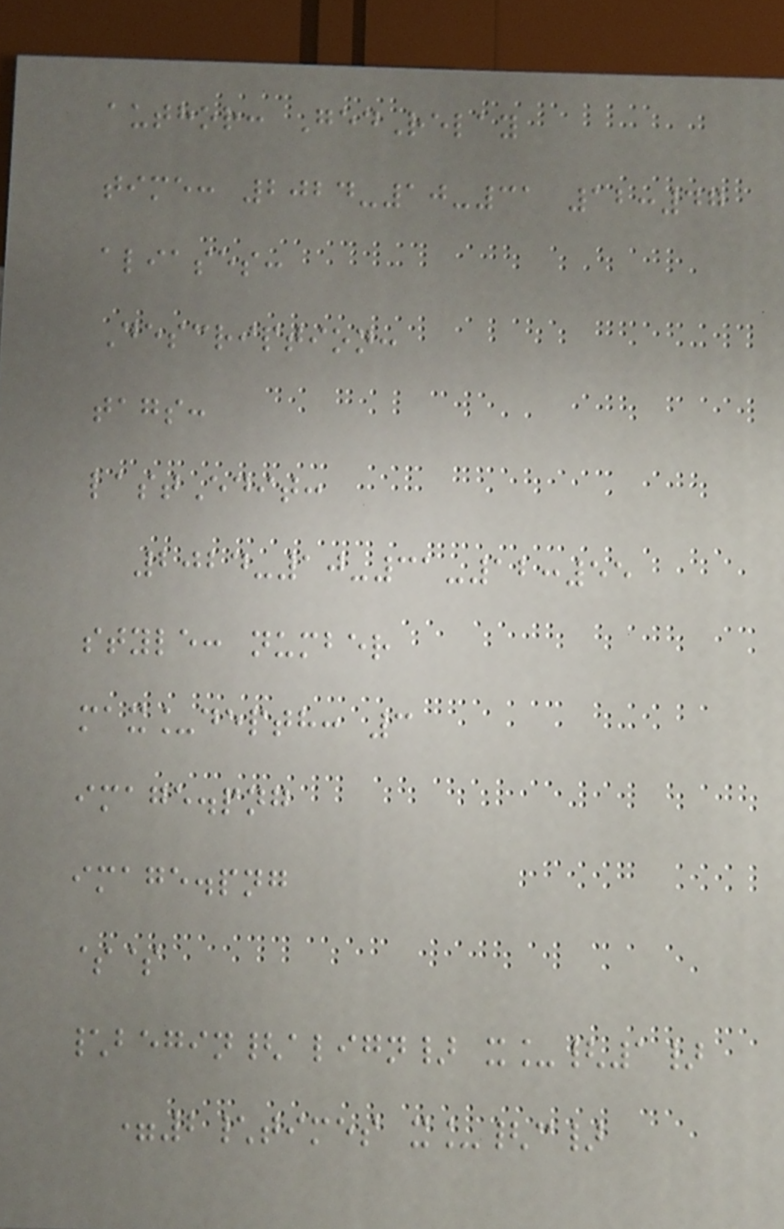author: GedRelay
time: 2024-10-31 12:47
aliases:
Description:
tags:
lastEdit:
2024-10-31-12:55
style: number
max_depth: 3
image.png
image.png
$$
\begin{align} x_{1}
=2\times x_{c}
